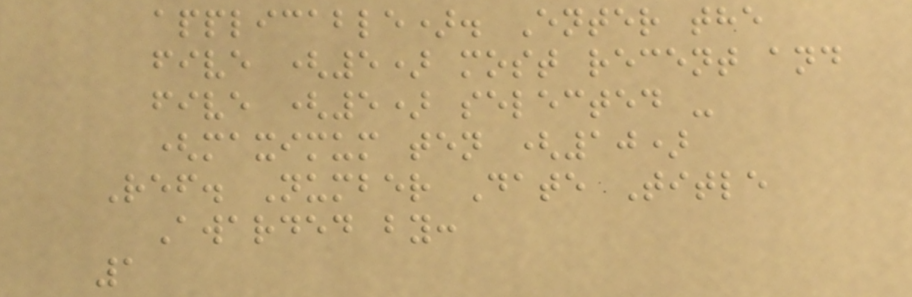applicable). Enter the
five (5) most recent and
five (5) selected -
(maximum ten (10)
Ref. Number Date Title
Awarded by:
1
